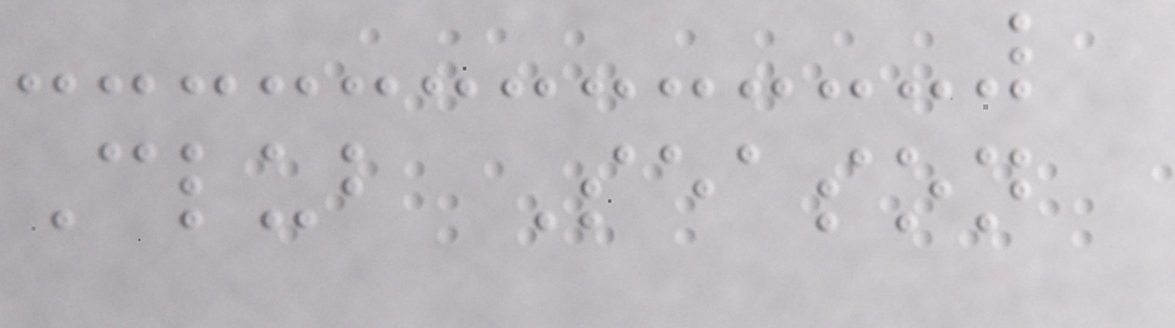Club Season
